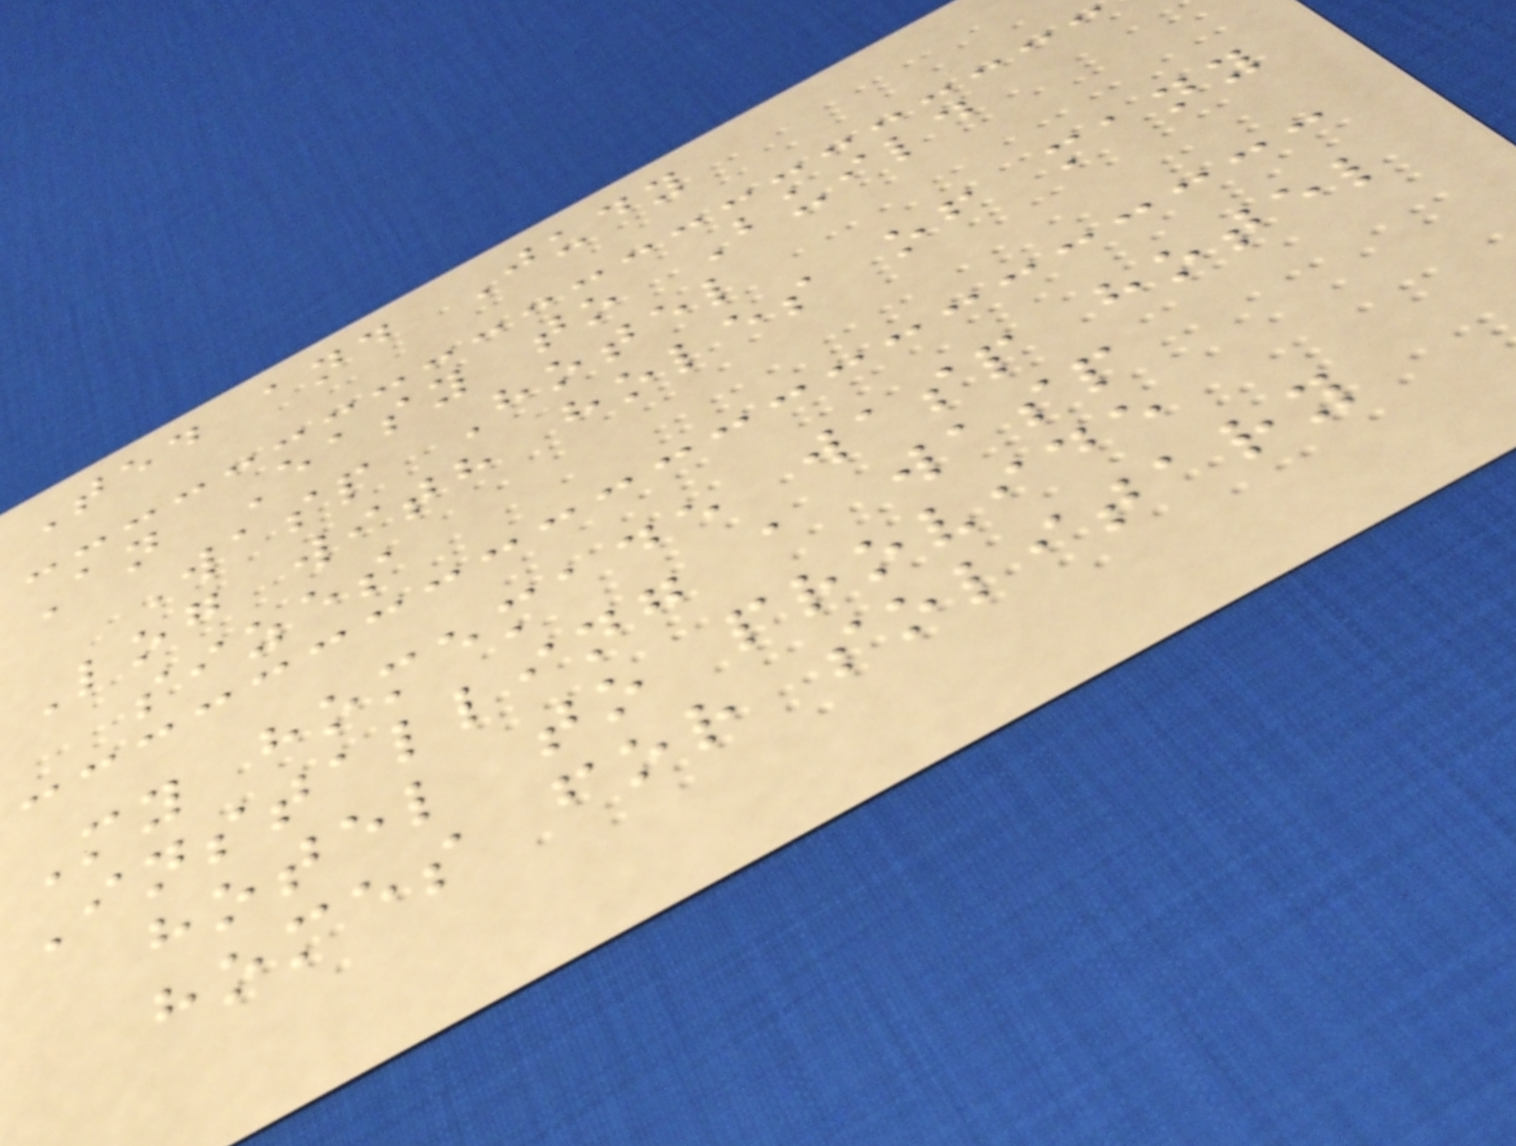Ted and Judy
An Easy to Build
Wasp Hotel
Log with holes of many
sizes
My homemade wasp hotel
Installing a wasp
hotel to provide
homes for solitary
